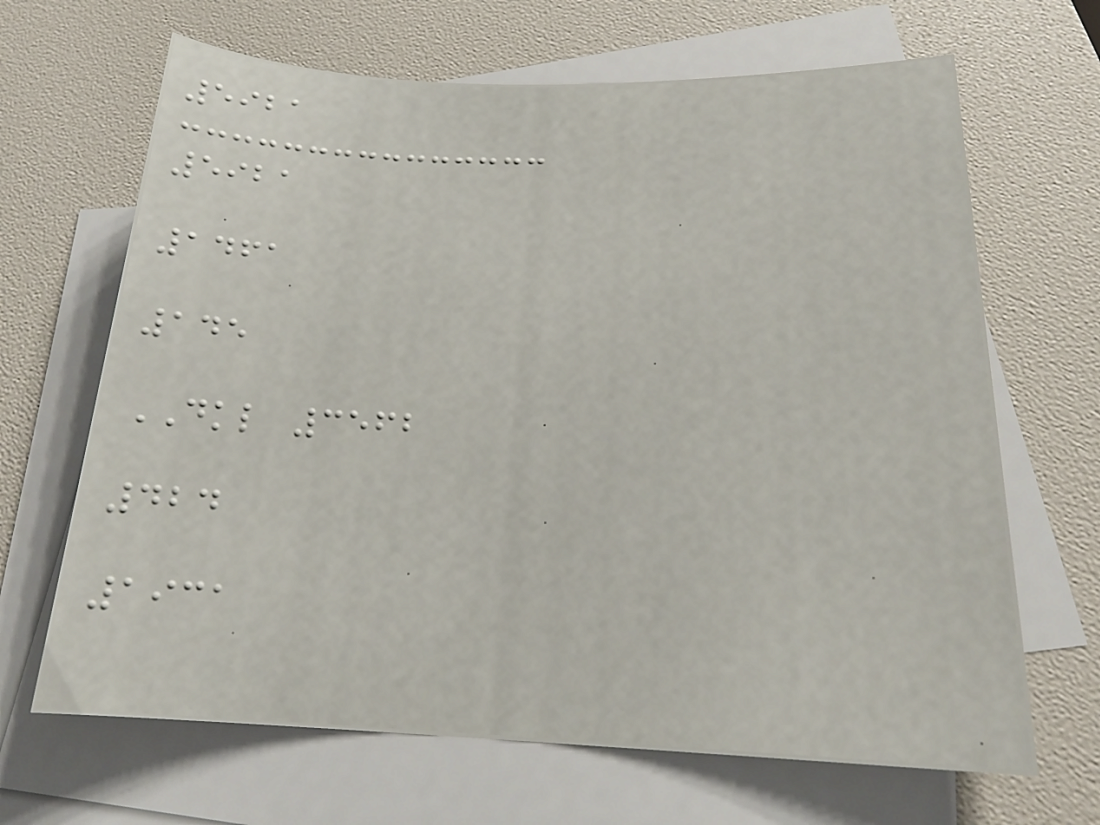5921
5921
1461
145
DKL 3562
424
1931
